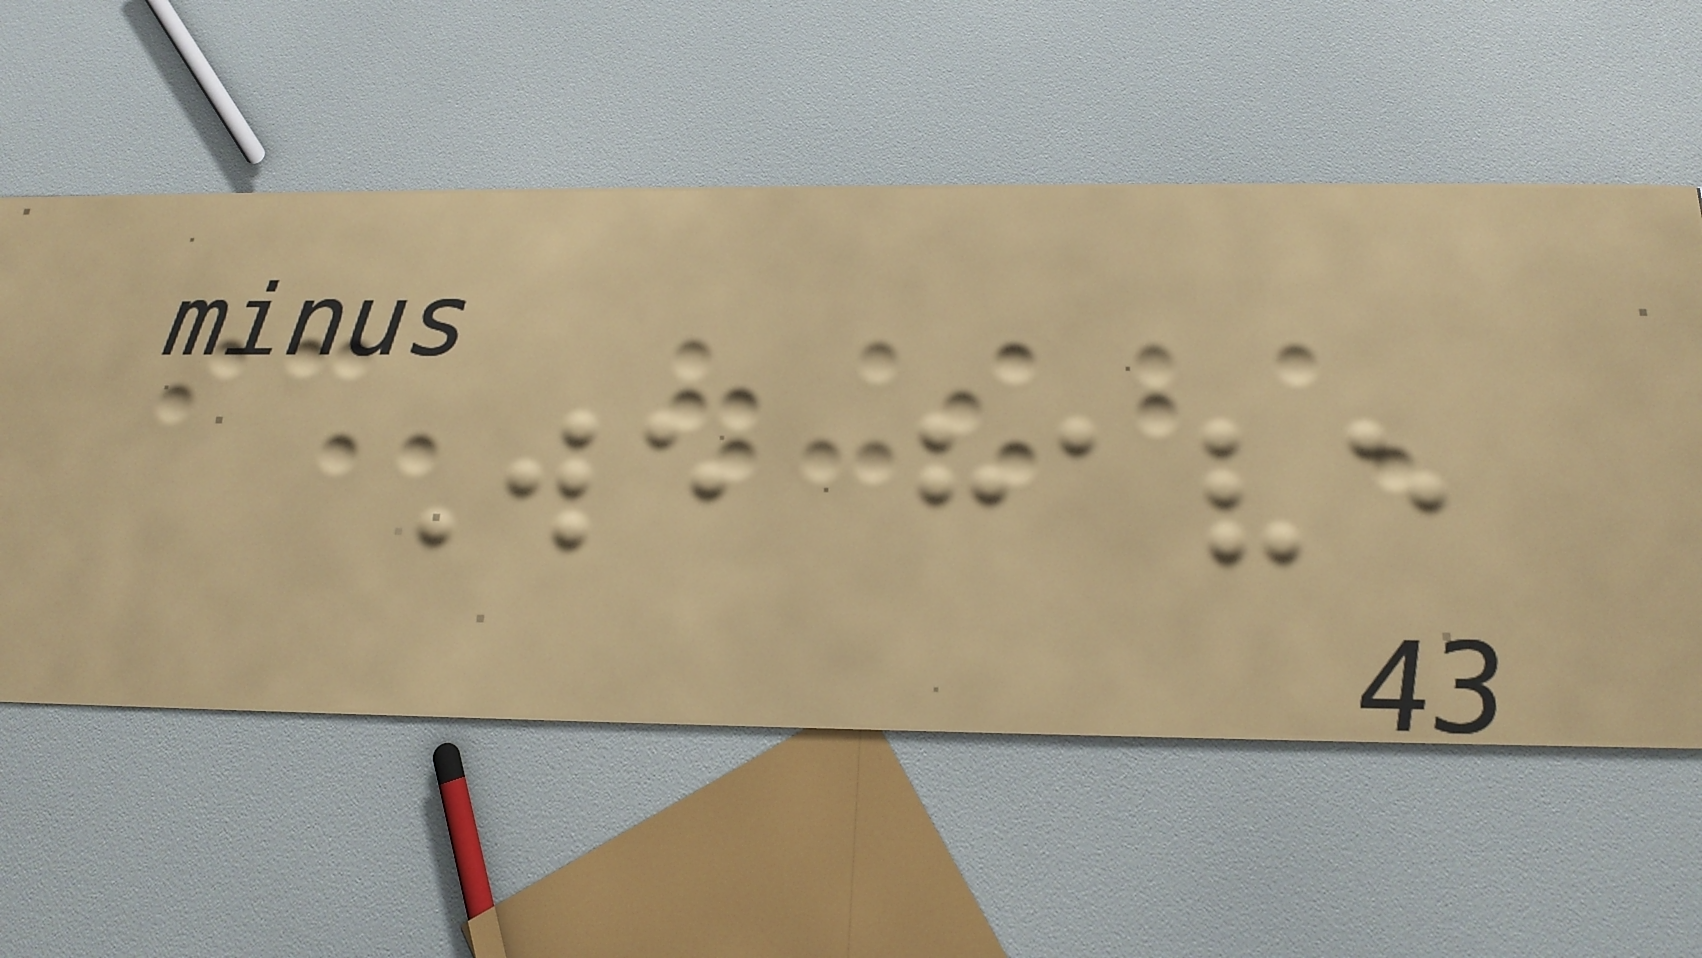We have
